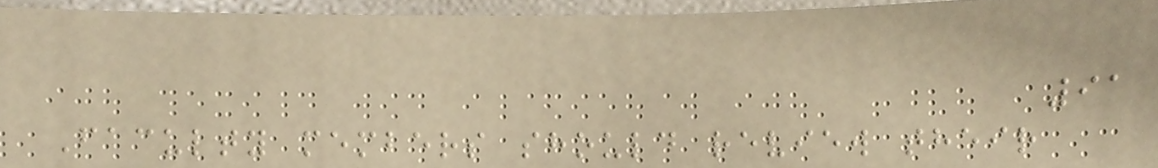91
Faculty members should review their
